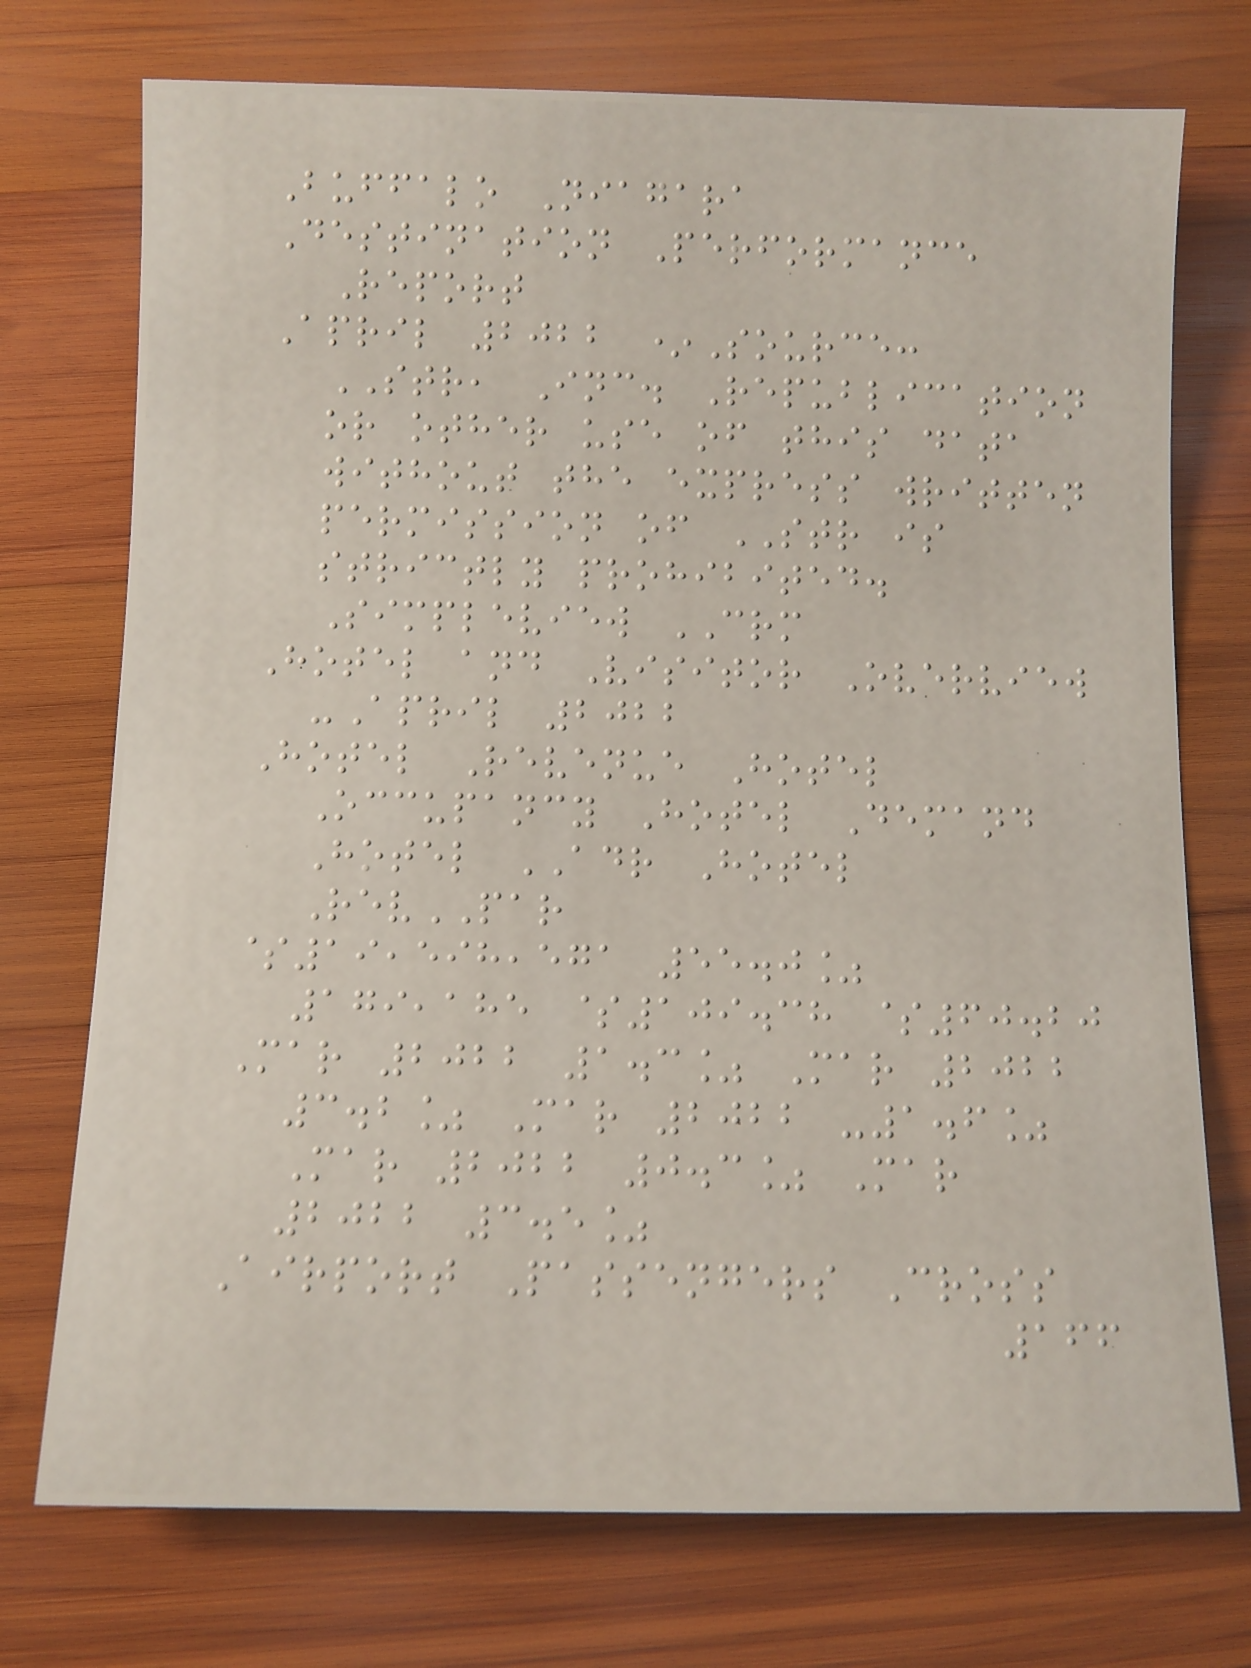Buffalo Niagara
Destination Performance
Report
April 2022 *Source:
STR, Inc. Republication
or other use of this data
without the express written
permission of STR is
strictly prohibited.
Simpleview CRM
Hotel and Visitor Overview
-April 2022
Hotel Revenue Hotel
Occupancy Hotel Demand
Hotel ADR Hotel
RevPAR
$19,598,571 55.0%
179,185 $109.38 $60.20
Mar 2022 1.3% Mar 2022
3.2% Mar 2022 -1.6%
Mar 2022 0.3% Mar
2022 3.5%
Airport Passengers Cross
166
